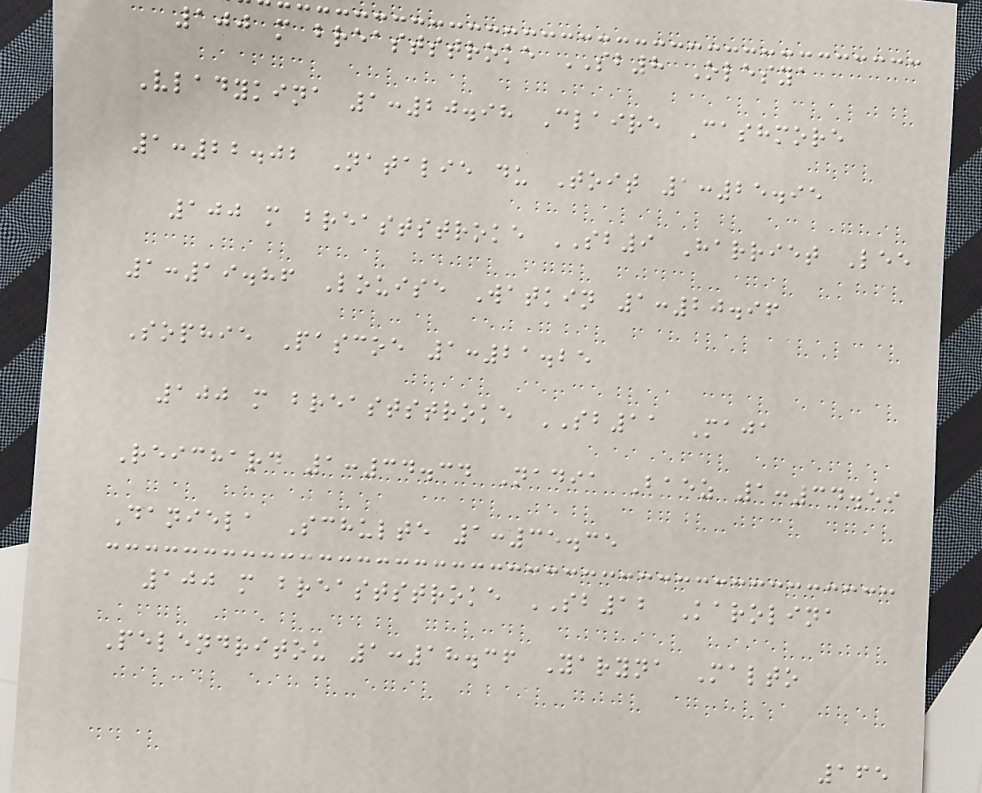100 m breaststroke SB8 Olesya
Vladykina 1:20.98 Claire Cashmore
1:22.02 Natalie du Toit 1:25.95
100 m breaststroke SB9 Harriet Lee
1:19.86 Louise Watkin 1:20.96
Sophie Pascoe 1:21.25
100 m breaststroke SB11 Maja
Reichard 1:34.34 Nadia Baez 1:34.59
Daniela Schulte 1:35.35
100 m breaststroke SB12 Karolina
Pelendritou 1:18.36 Yaryna Malto
165
